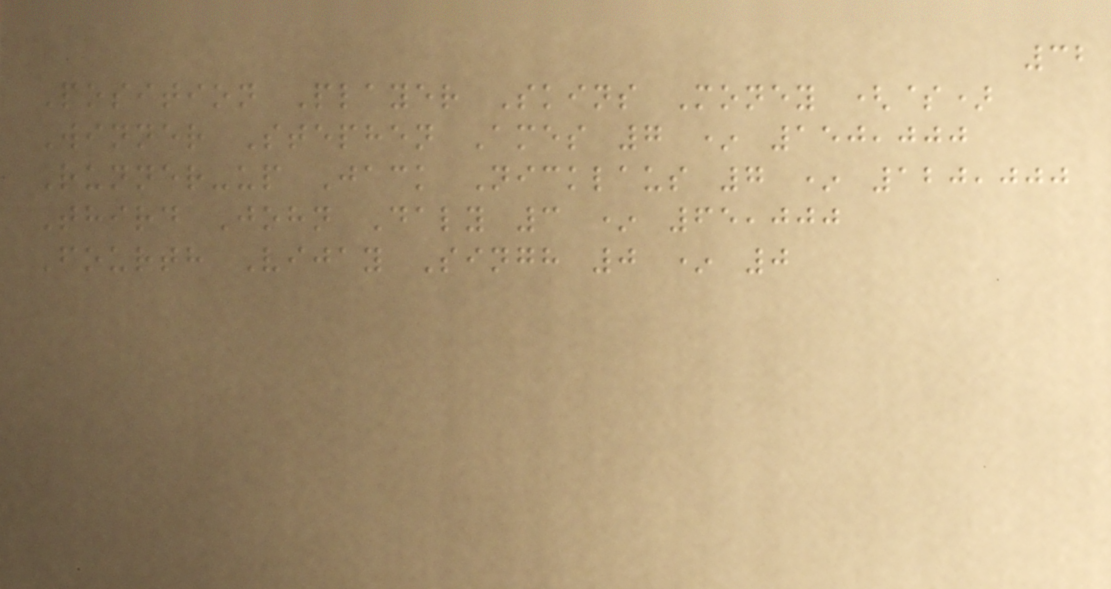32
Position Player Skins Money ($)
Winner Stephen Ames 7 * 150,000
Runner-up Jack Nicklaus 7 * 120,000
Third John Daly 3 * 65,000
Fourth Vijay Singh 0 * 0
